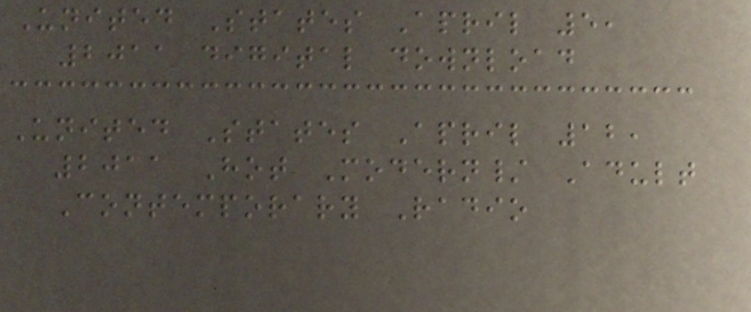United States April 5,
2011 digital download
United States April 12,
2011 Hot Modern/ Adult
Contemporary Radio
